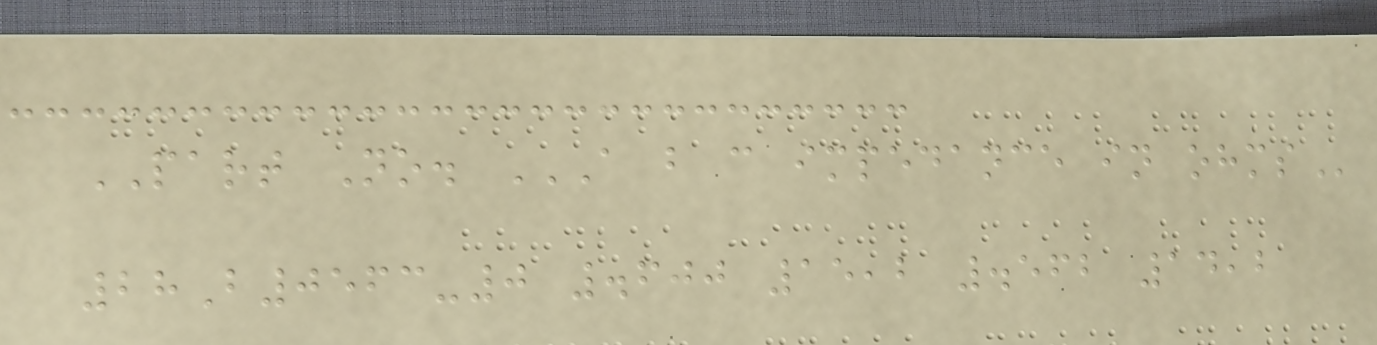PART No. A B C IMPEDANCE IN OHMS
28B0563-0 .600 15,2 .562 14,2
